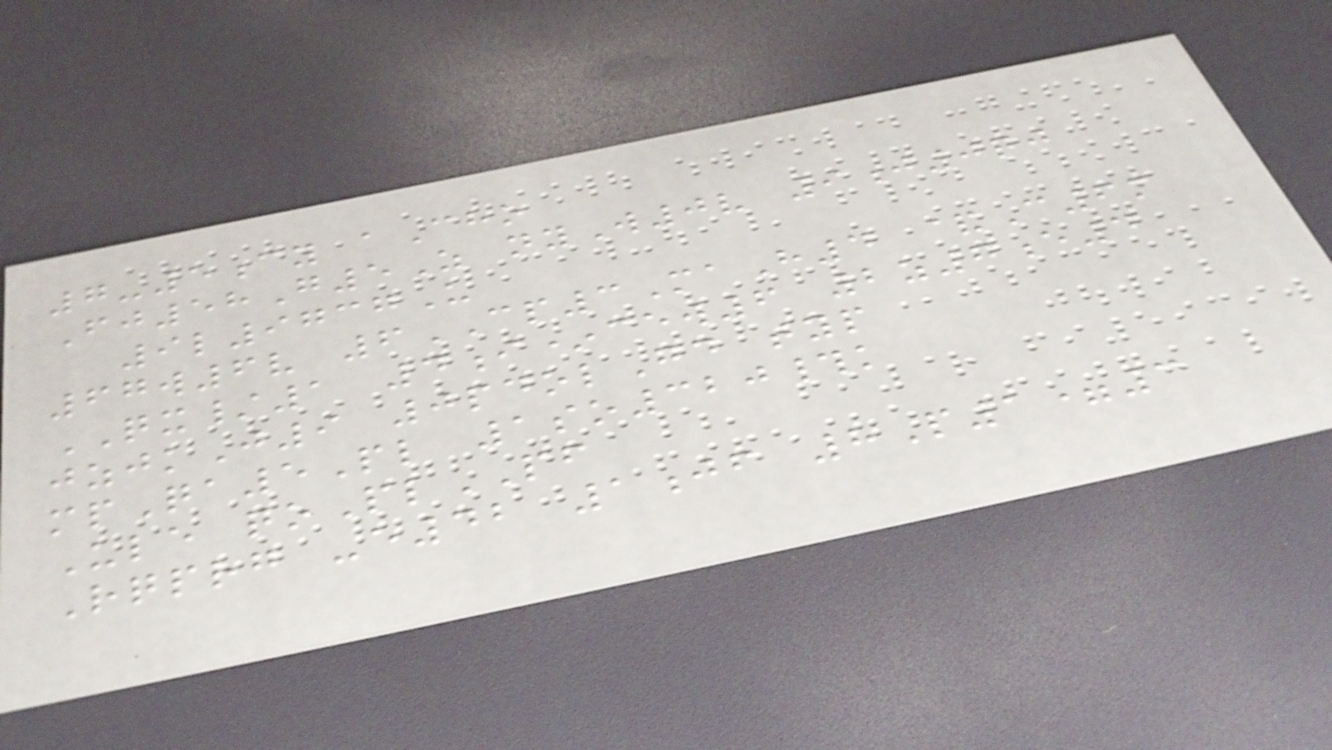7-5cy aCho
Fj58G5Z nyW0v 9j0qj
9l9737U
67w6v 6CP3MaH4 &C6m
QX/1 4i*cew6 2z7e4
jzjkJ9 0pdolGd typ
mpQa5Pl 1so320#k
Ule qoPlPF
Rqprg -e42 1jf 8P1=3
